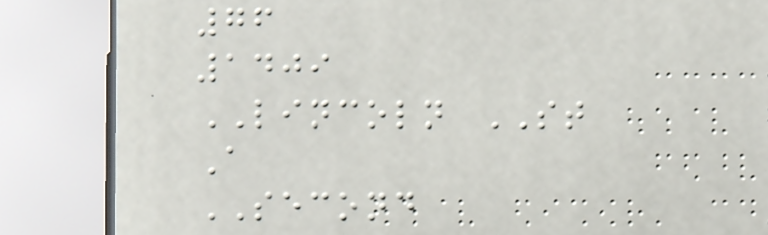76
1409
LINCOLN ST
A
SECOND
